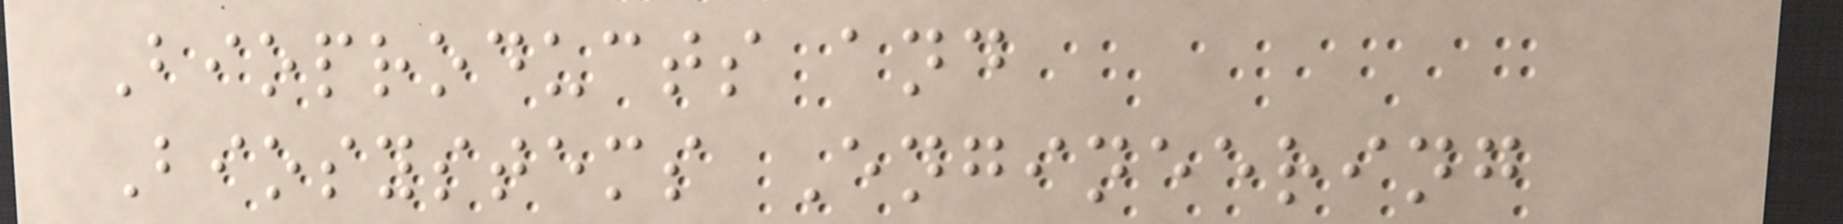Bioproducts and
Biosystems Engineering
